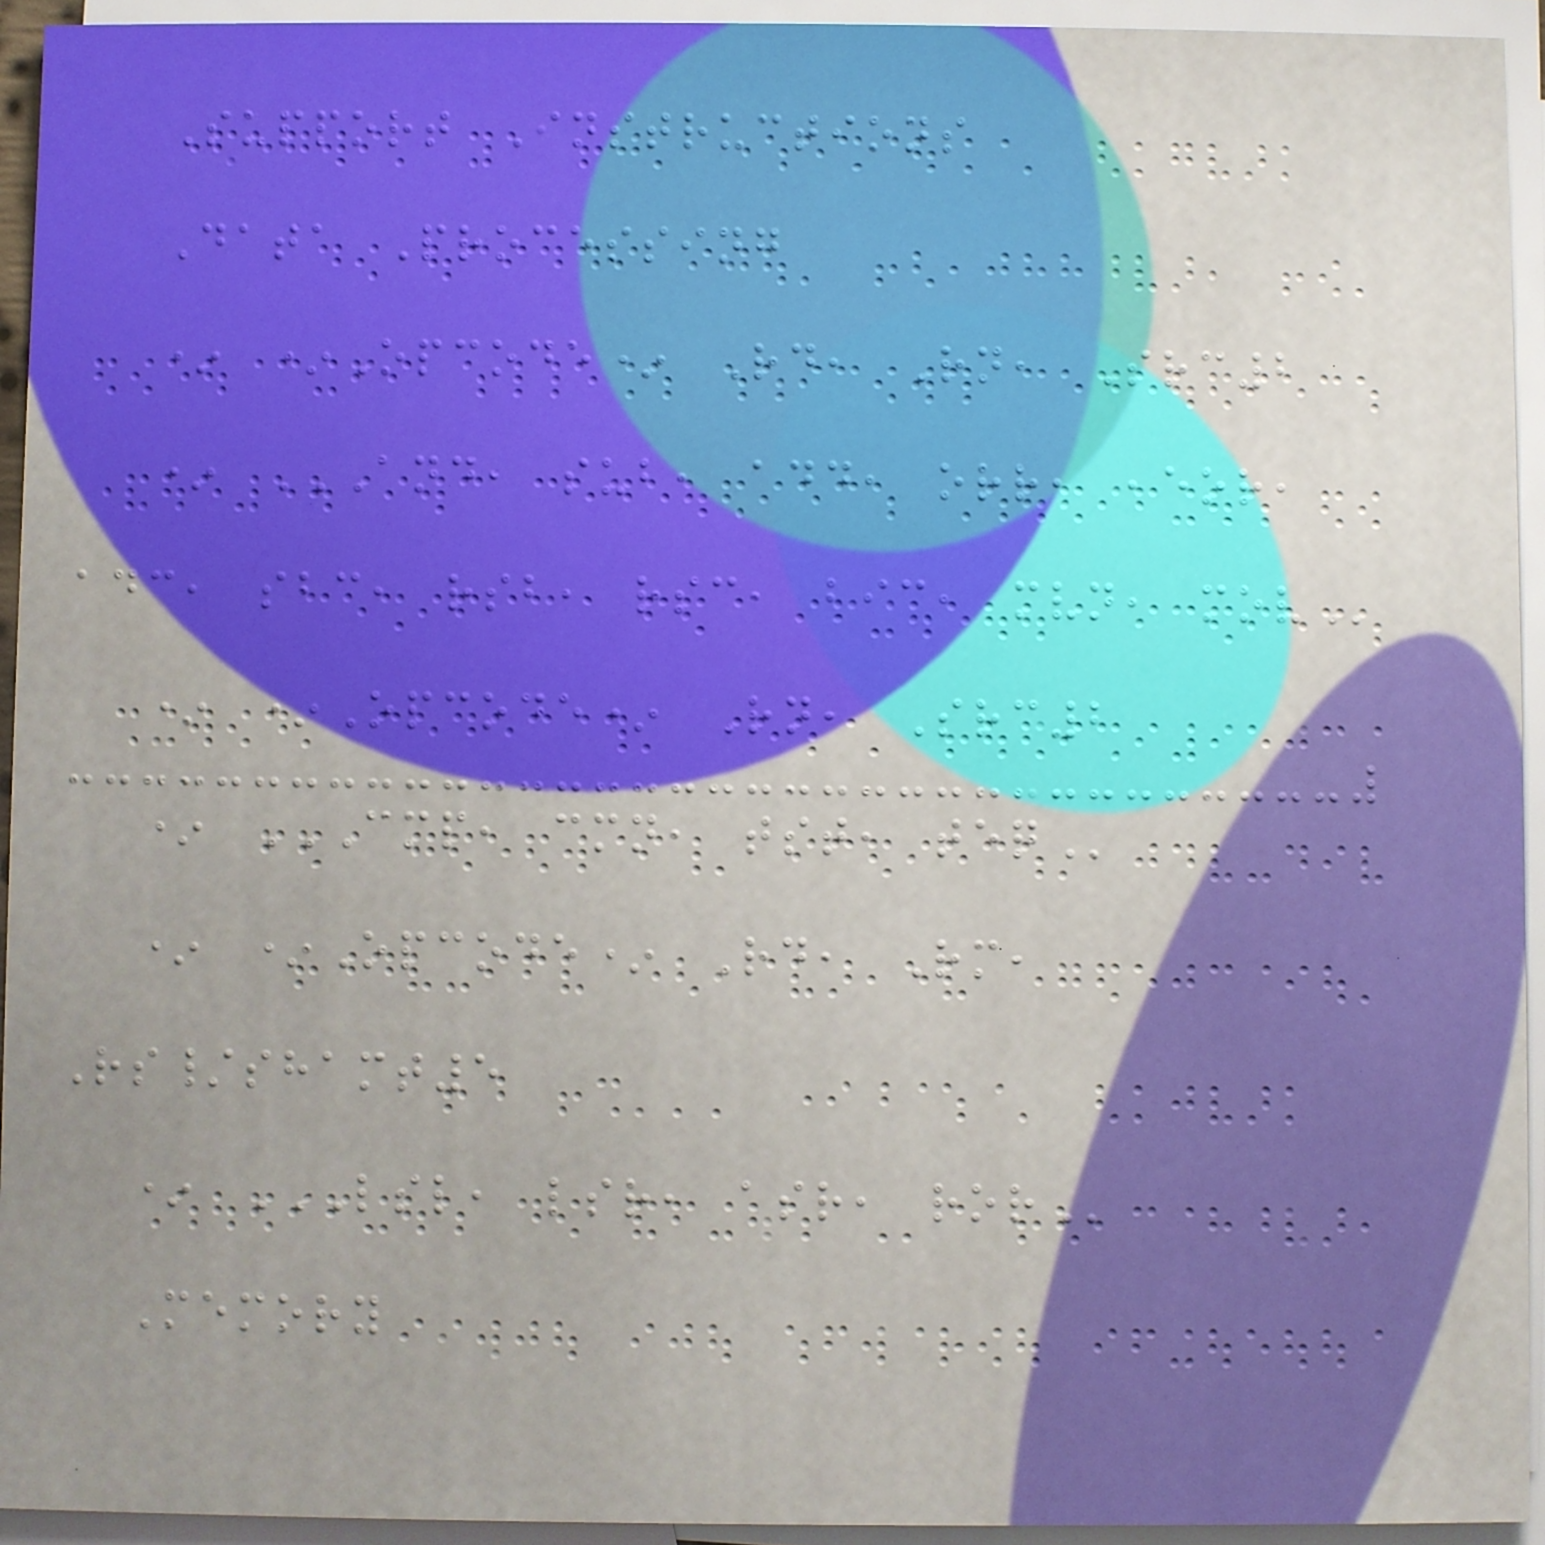Support Instructions
Data Processing
* *Opcode* Rd, Rn, Src2
* AND, SUB, ADD, ORR, ,EOR,
ADC, SBC, RSB, RSC, BIC, MVN, MOV
* *Opcode* Rn, Src2
* CMP, CMN, TST, TEQ
* *Opcode* Rd, Rm,
Rs/shamt5
* LSL, LSR, ASR, ROR
Memory
